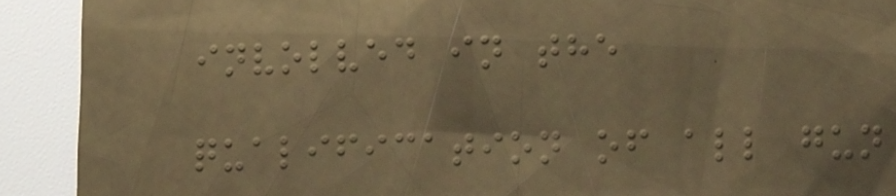involved in the
qualification of all gun
